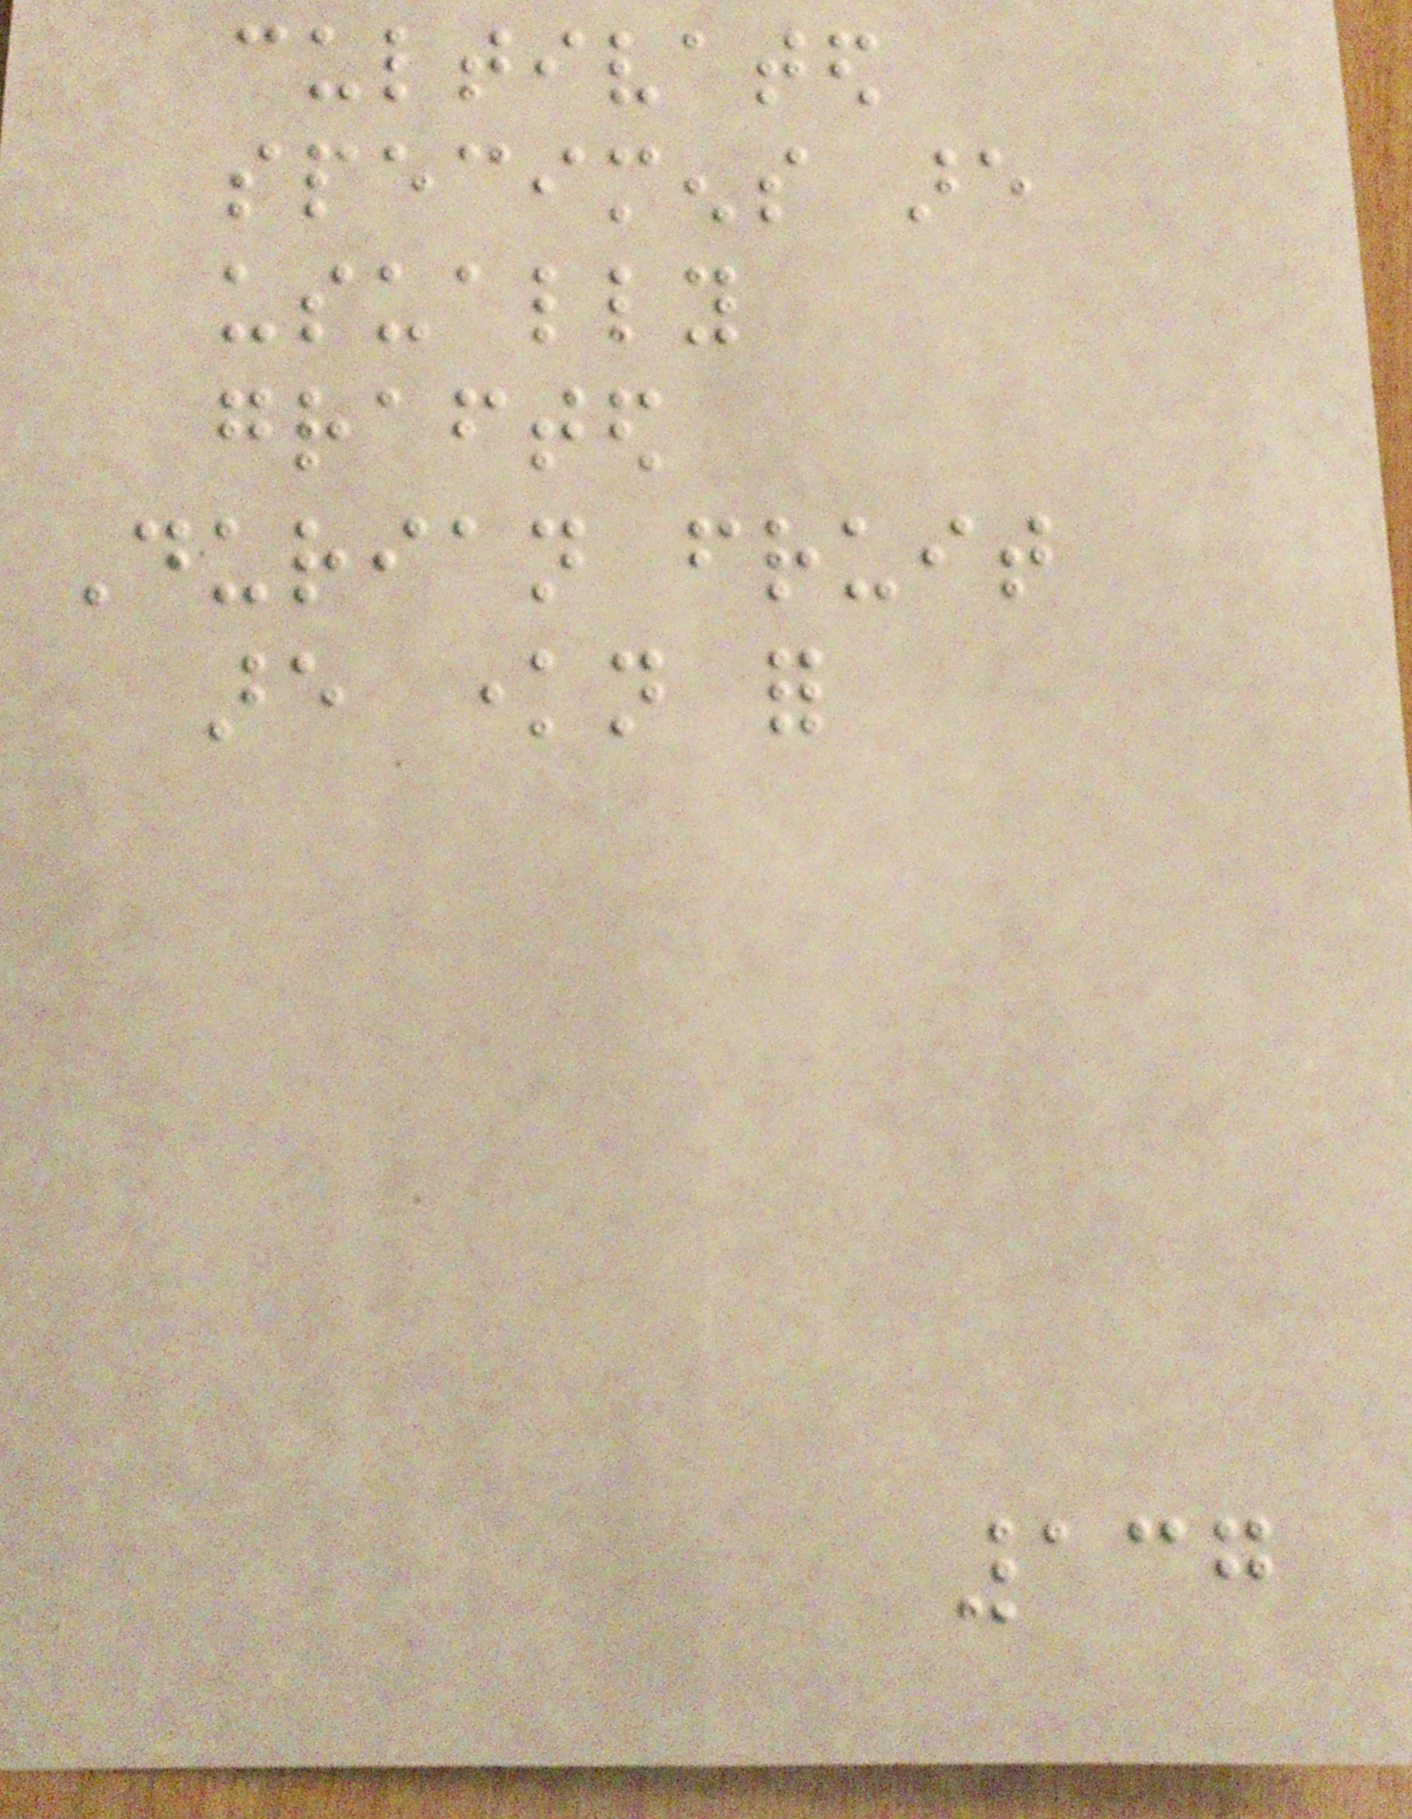cultivated
specimens are
usually
grafted
Durian fruit
are known for
137
